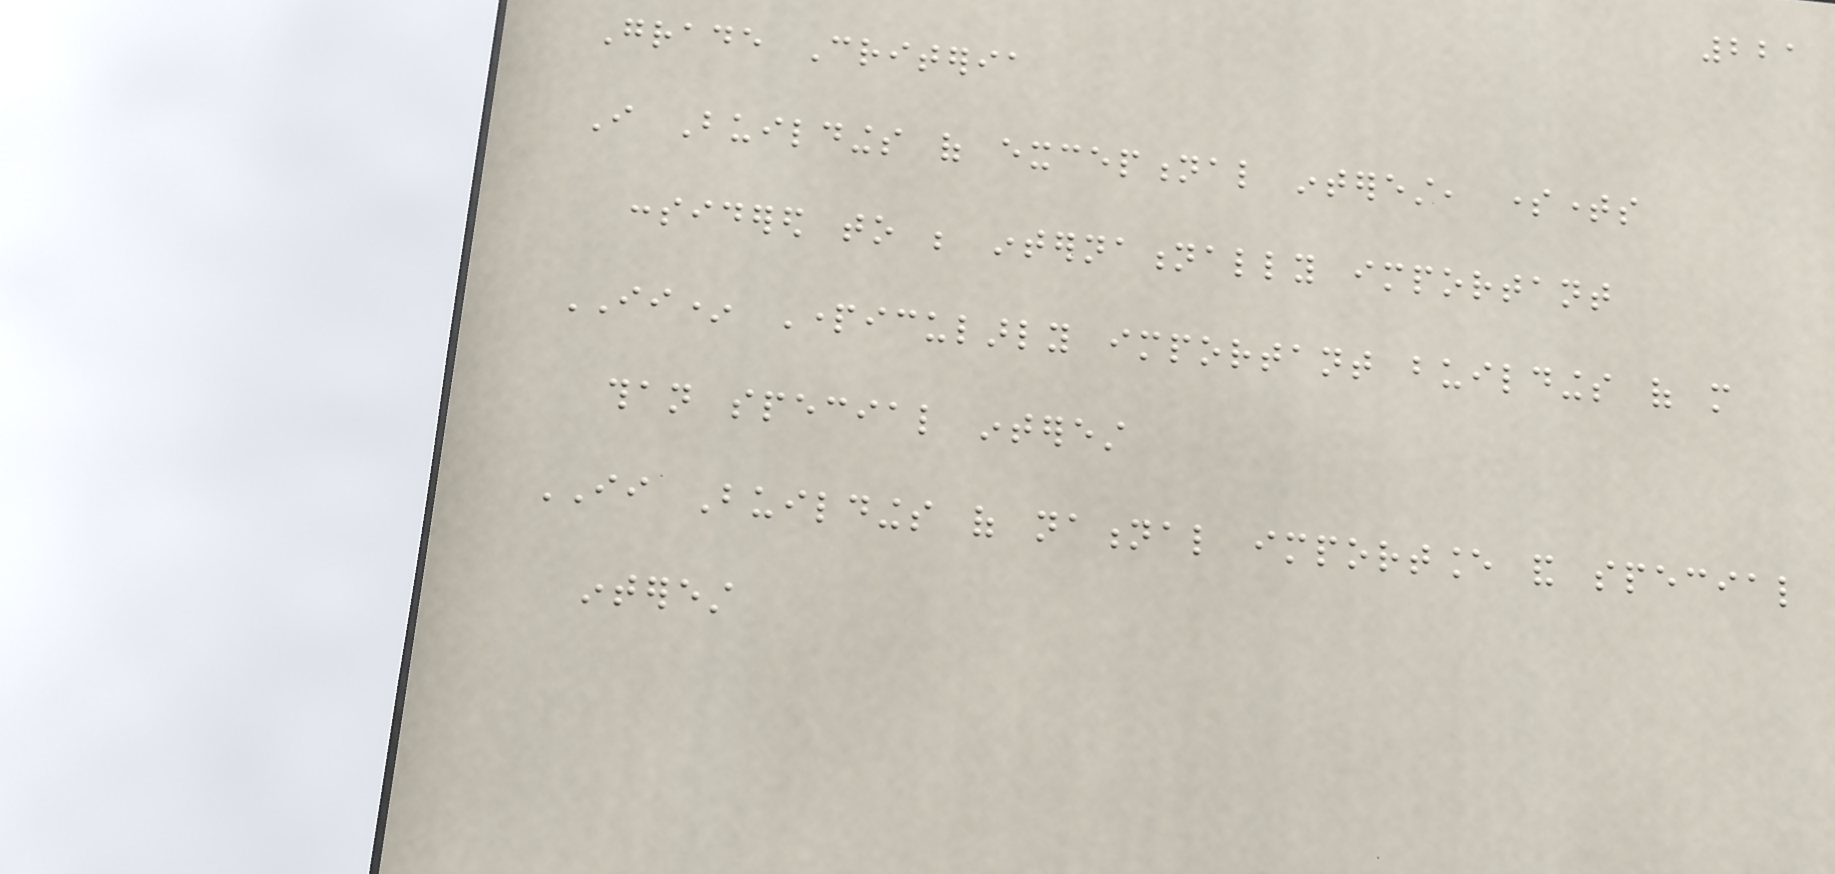221
Grade Criteria
I Buildings of exceptional interest, sometimes
considered to be internationally important
II* Particularly important buildings of more
than special interest
II Buildings of national importance and special
interest
